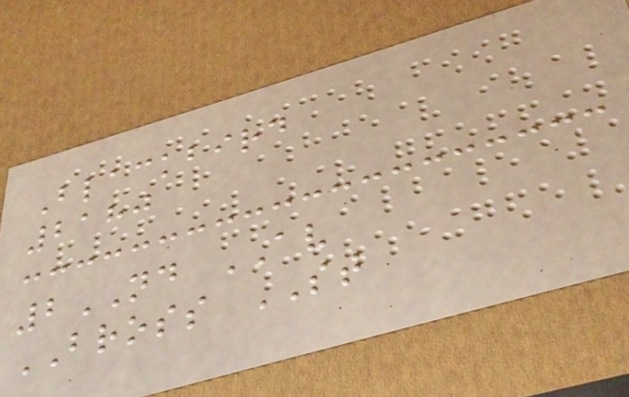Blackbird
2180
2ND AV
BROSS ST
